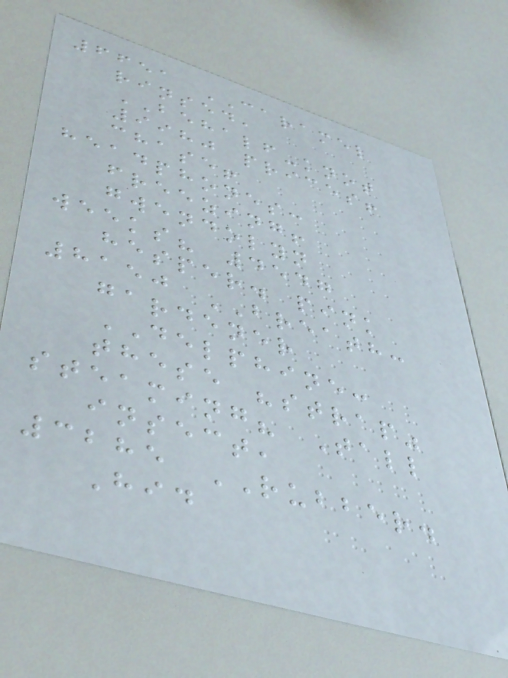6651 CARAMEL
rinsed,
BEHALF-knot
9980 prices!
chase!
headphones:
freezing!
gwendolyn
weeks? 4547
hesper. pink
8150 BREATH:
gardener
DELPHINE:
these "strap"
steaming? Tall
insect,
3285 RUBBER.
Hid
